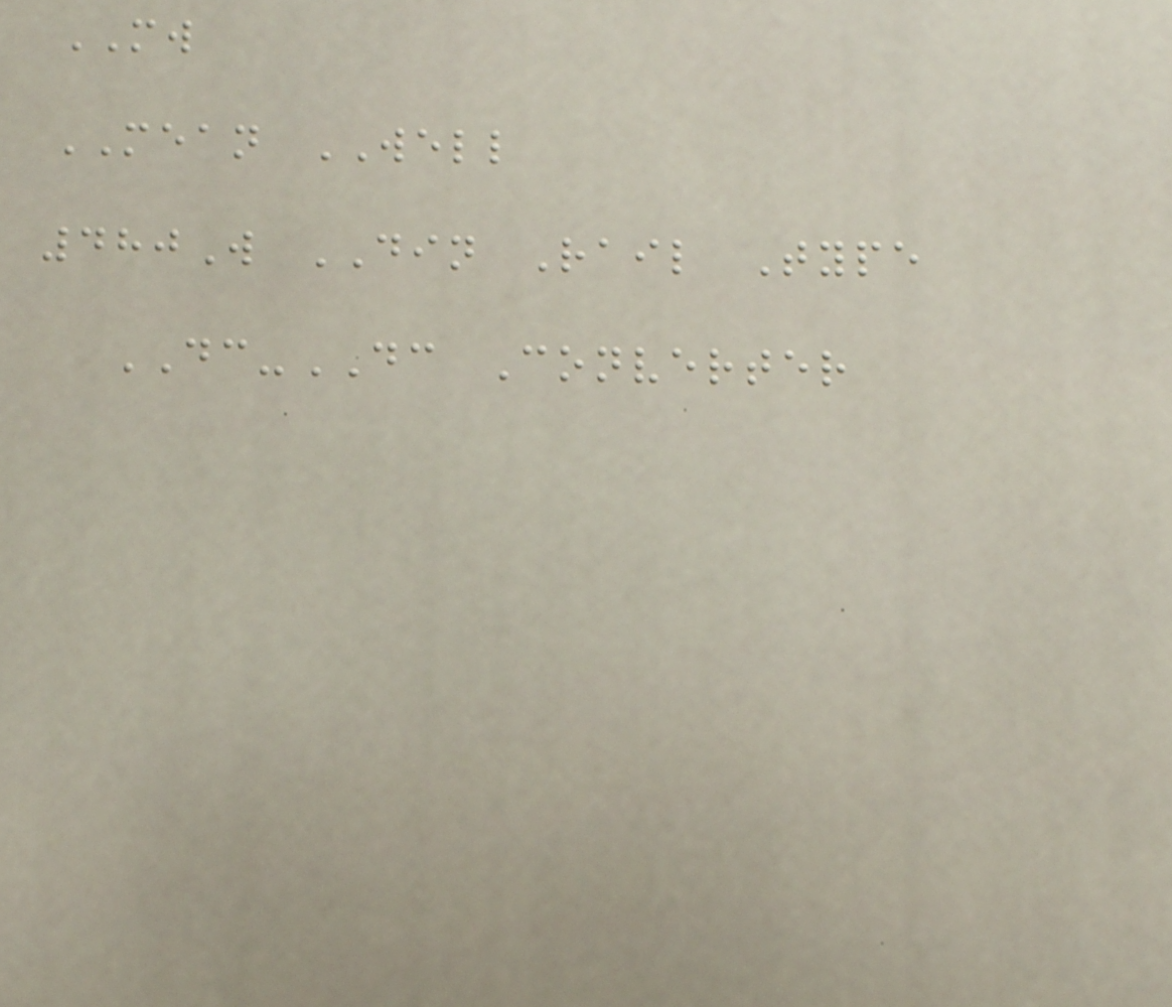MW
MEAN WELL
480W DIN Rail Type
DC-DC Converter
